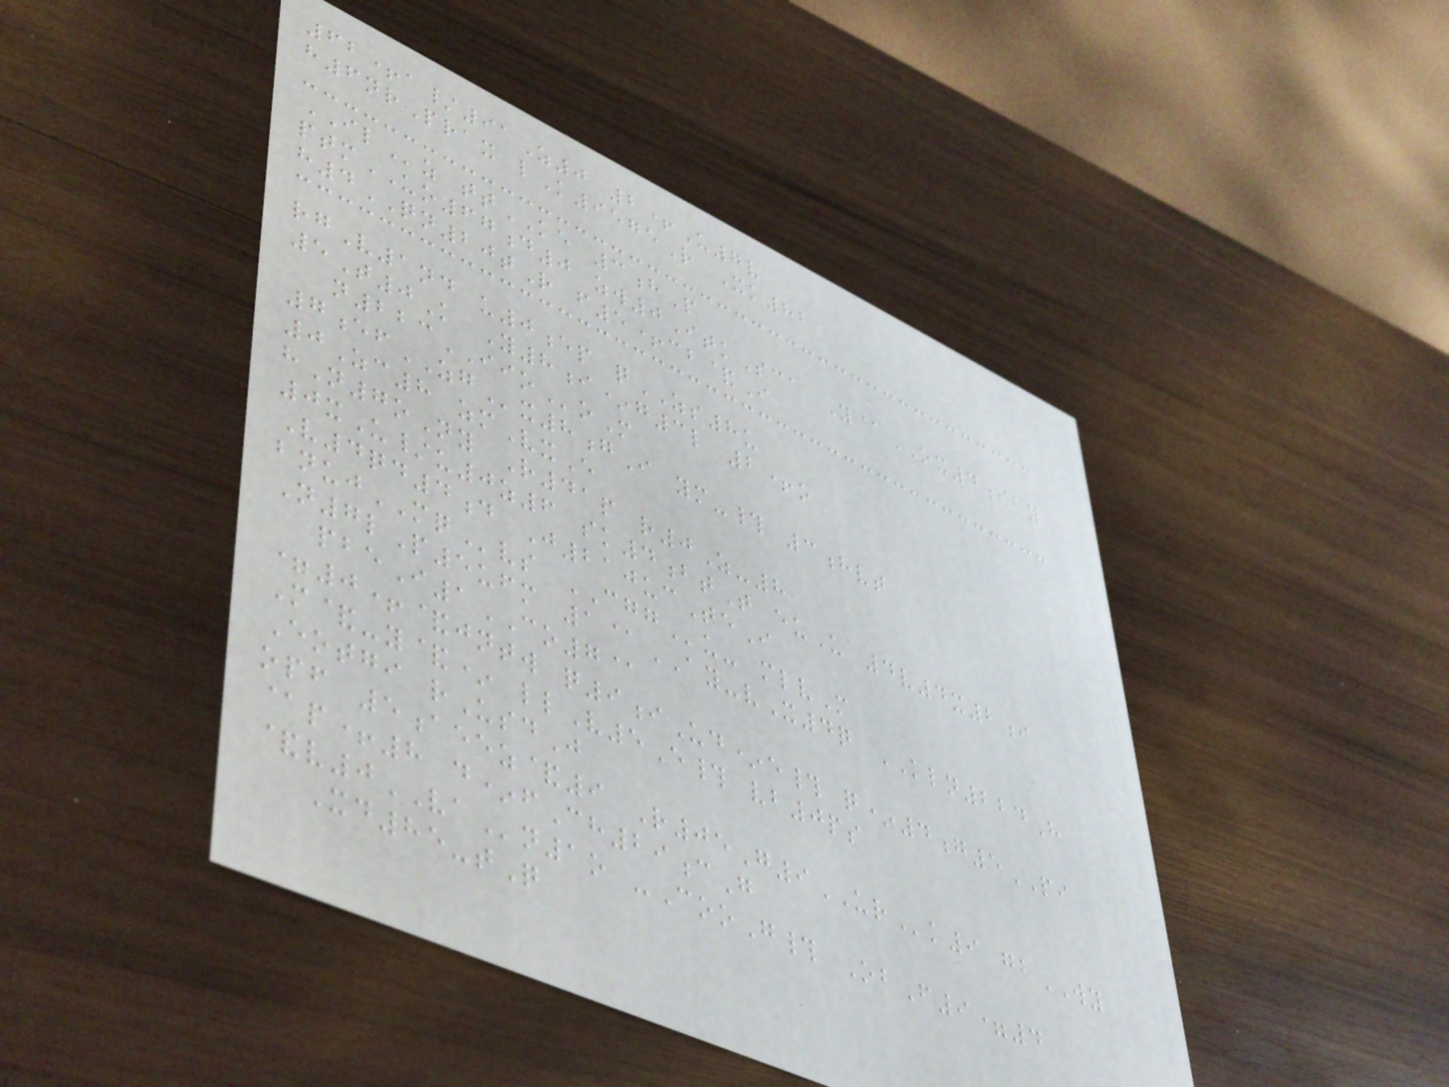62+a/91Z0 2+U7v
h6nrPrax lK9575R Xk82
ILz ttKE 3hP
ptmUO67d0 zw0ItkSca Y@OX4iby
h4QN20tR f5+cb&I
rgV1nd u0ep qZS8u
5T0K Y8i*g3l 2+o
n223IIOoM
7efZGx8gI ym-# 3hvt
0Zc8 zmVxE
hN7oNy R41p r0Z-8
0xU/u0z6 sk4btT euU 4v4x2i
V4qd4d J210ucTeI
bnujMQvs CGGu- mlvM
N7lP5ufm 1@AY-vX4q KLN224H
pbeI1CO7@
=0+&jntw q9iUd*e# q*4g5PI
M&-y&* llV5E# vb0ps
Eotgi rUsdJ
opf 5aeez&9 R05G9URk9 gbWY
@p+8 d*fCh29cG
&v0VAn1o -CooG# ObF9=4
Xd85-tQ
